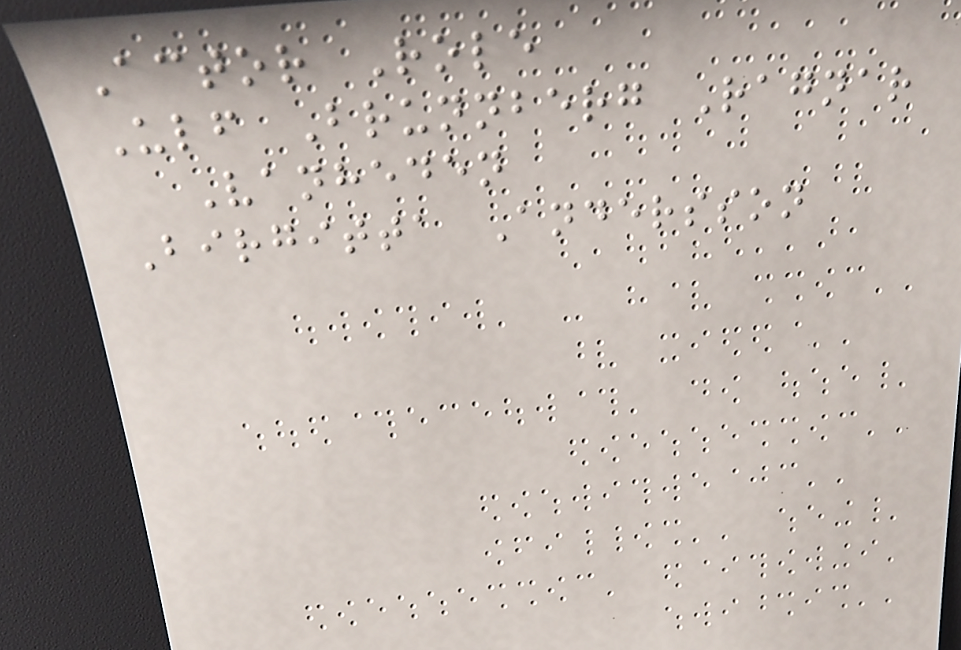Actor Role
Ulf Brunnberg Ragnar
Vanheden
Birgitta Andersson
